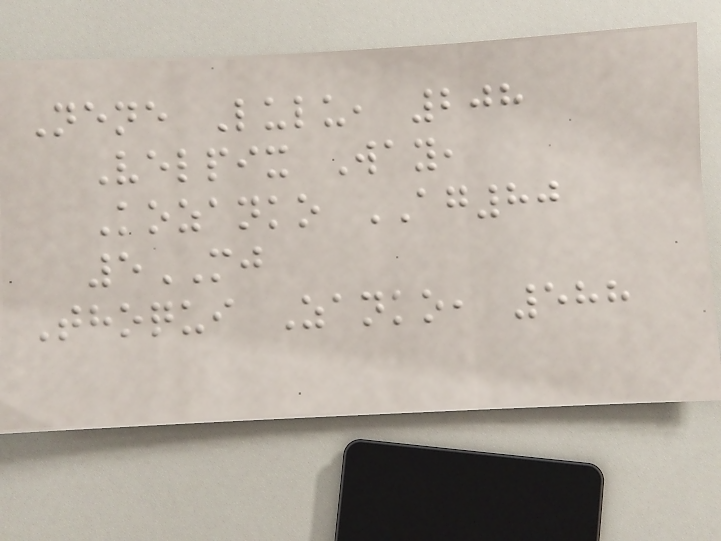Nene Lulu, 208
Velpix Way,
Kozanko AG80
5MJ
Thoqui Zanko, 588
